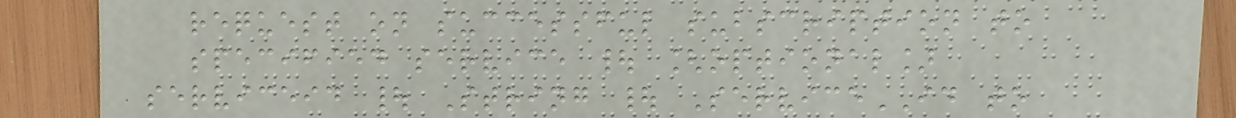request on successful subscription to
specified service | [optional]
serviceid | String | ServiceID to
